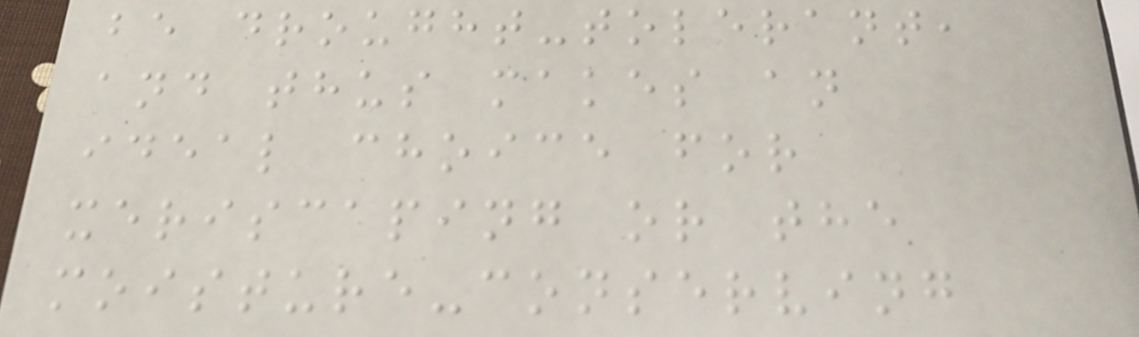be drought-tolerant,
and thus makes an
ideal choice for
xeriscaping or the
moisture-conserving
